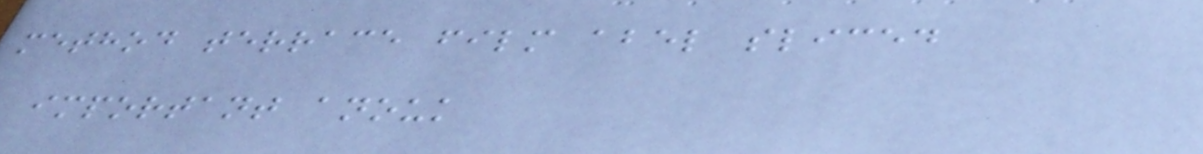method terrace film abel sliced
important anouk
